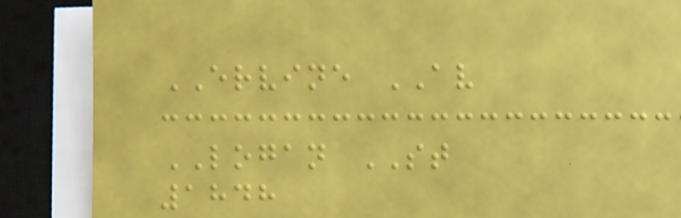ERVINE AV
LOGAN ST
1848
